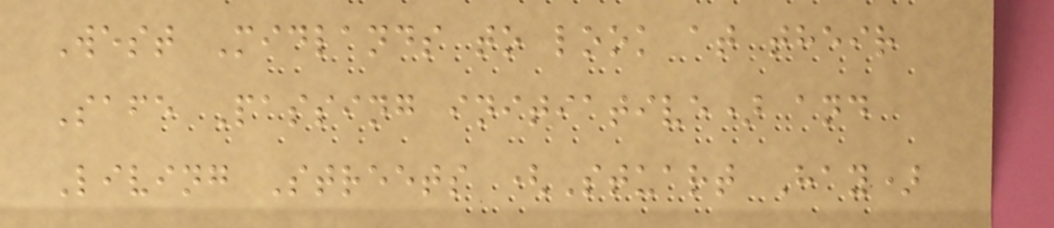West Midlands to look at their
Safe Passing initiative) and
Living Streets (Stuart Hay)
